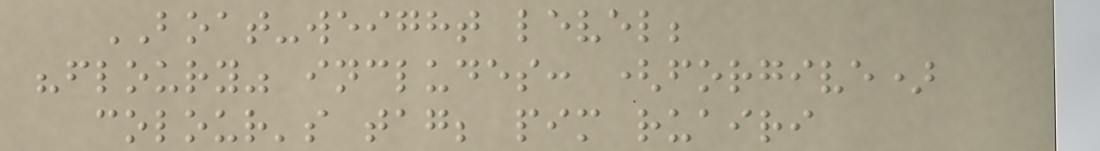BOAT-weight level;
"floury" includes: (forgive)
colour's tag; pim ruairi
